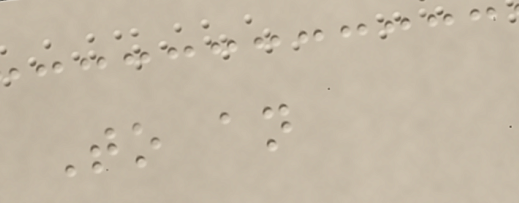To an
